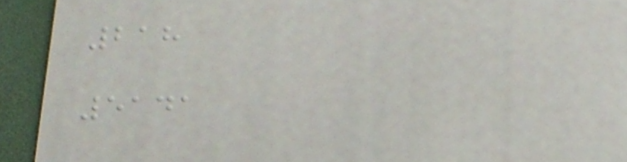218
5141
